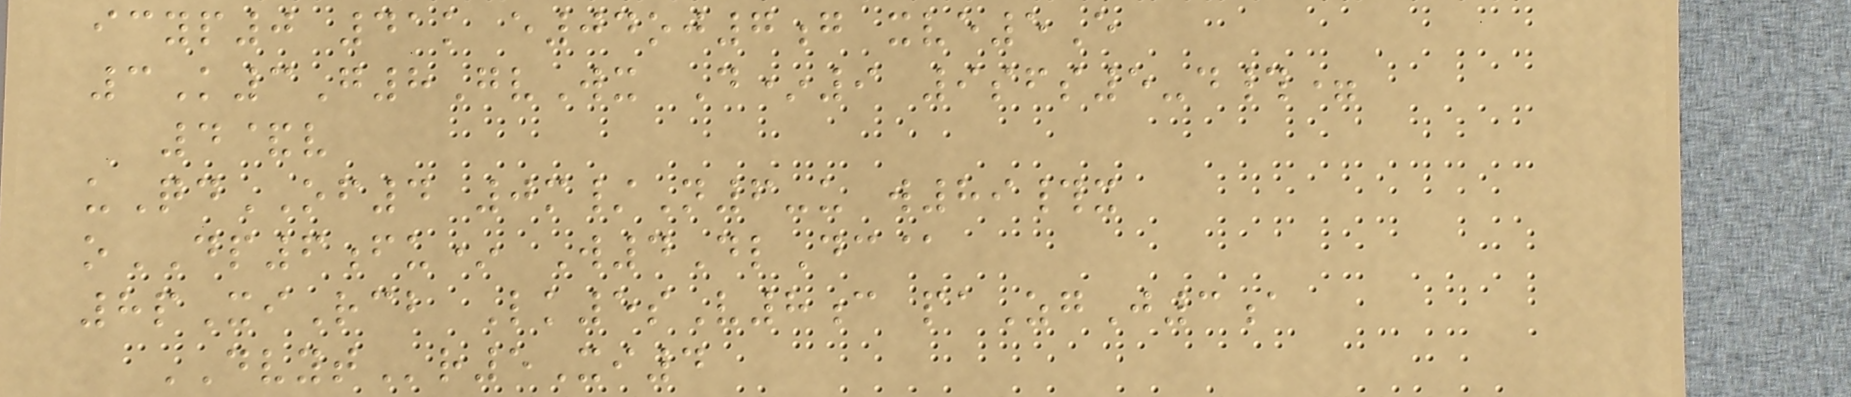icyp0 41k e04oj7g xve5E
3K3G8GvWx D*9 9sfs5-d#=
4&v
uQdOF4 0m/N6-u w89#x
oDP6fu* W4DlDc@
8pXiRcb Lk5sV8c paZgJ3a
DVYTr5Xi4
